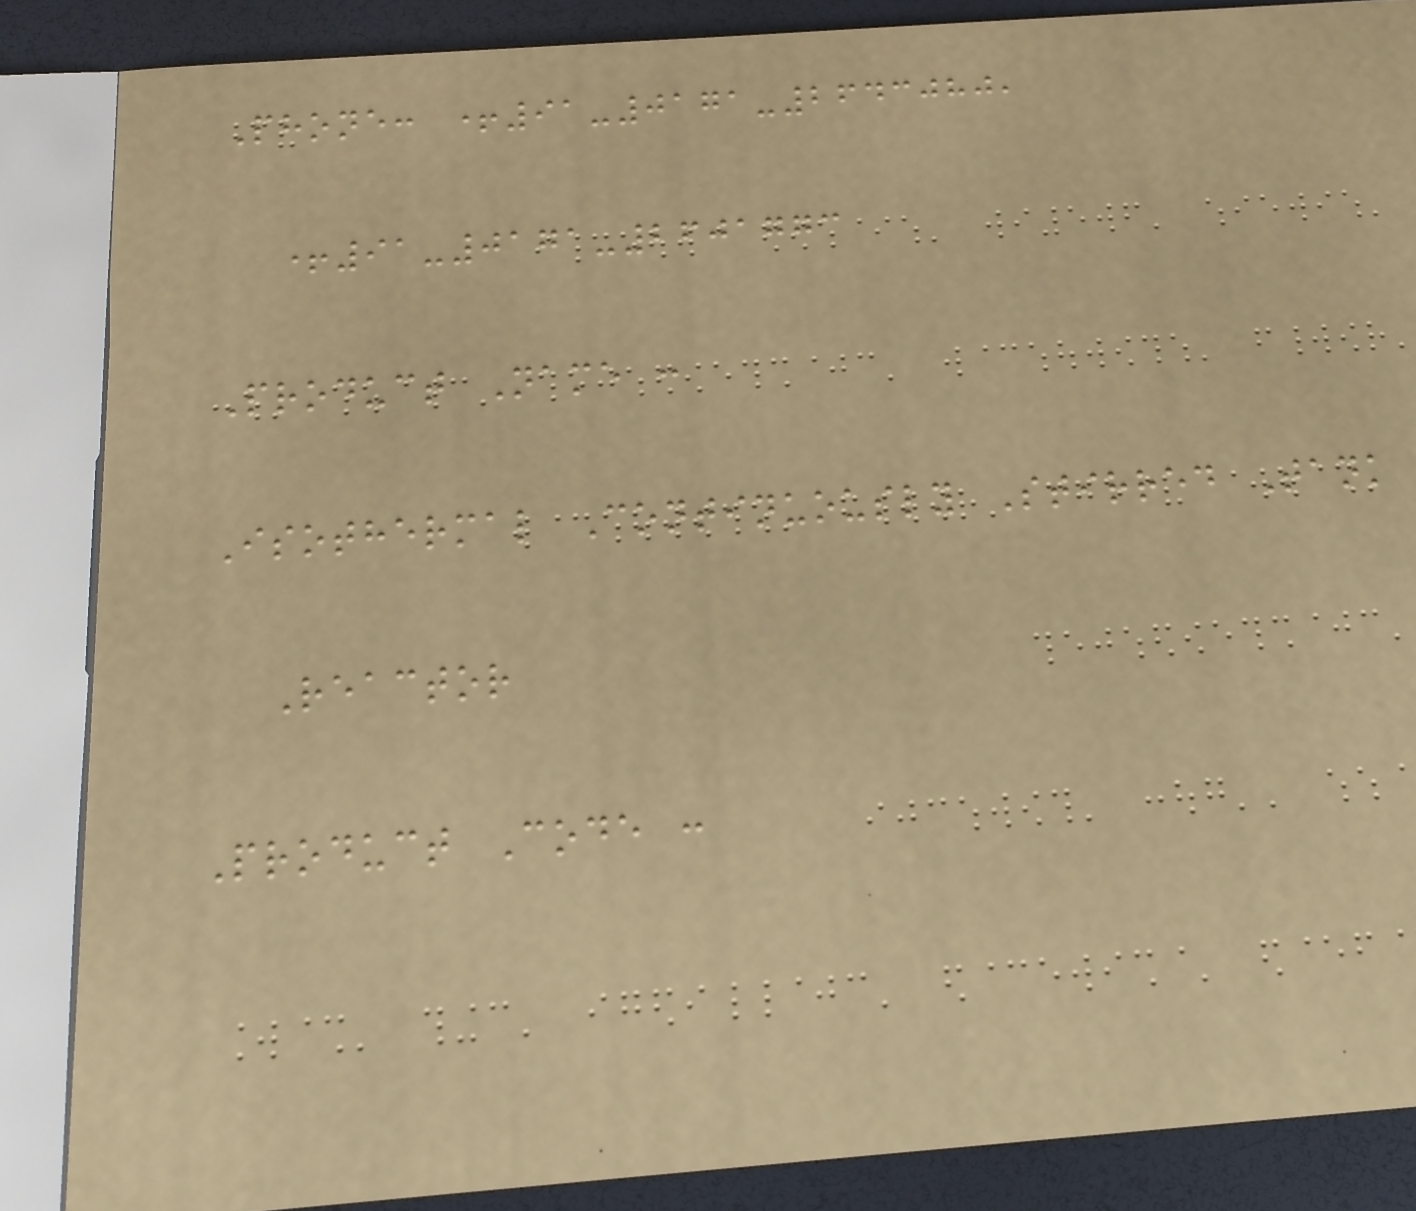Phone: +91-0171-2643080,
+91-0171-2601773
Product Name :
Isothermal Continuously Stirred Tank
Reactor
Product Code :
